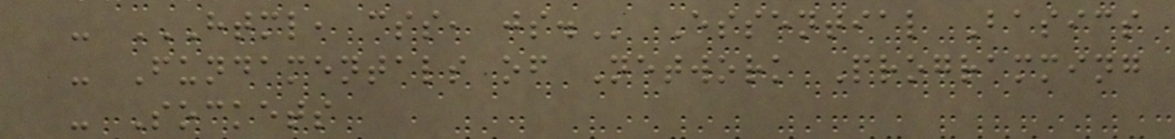- HTML, CSS, JS. Essential Basics
- Fundamentals of Network Programming
- Sockets
